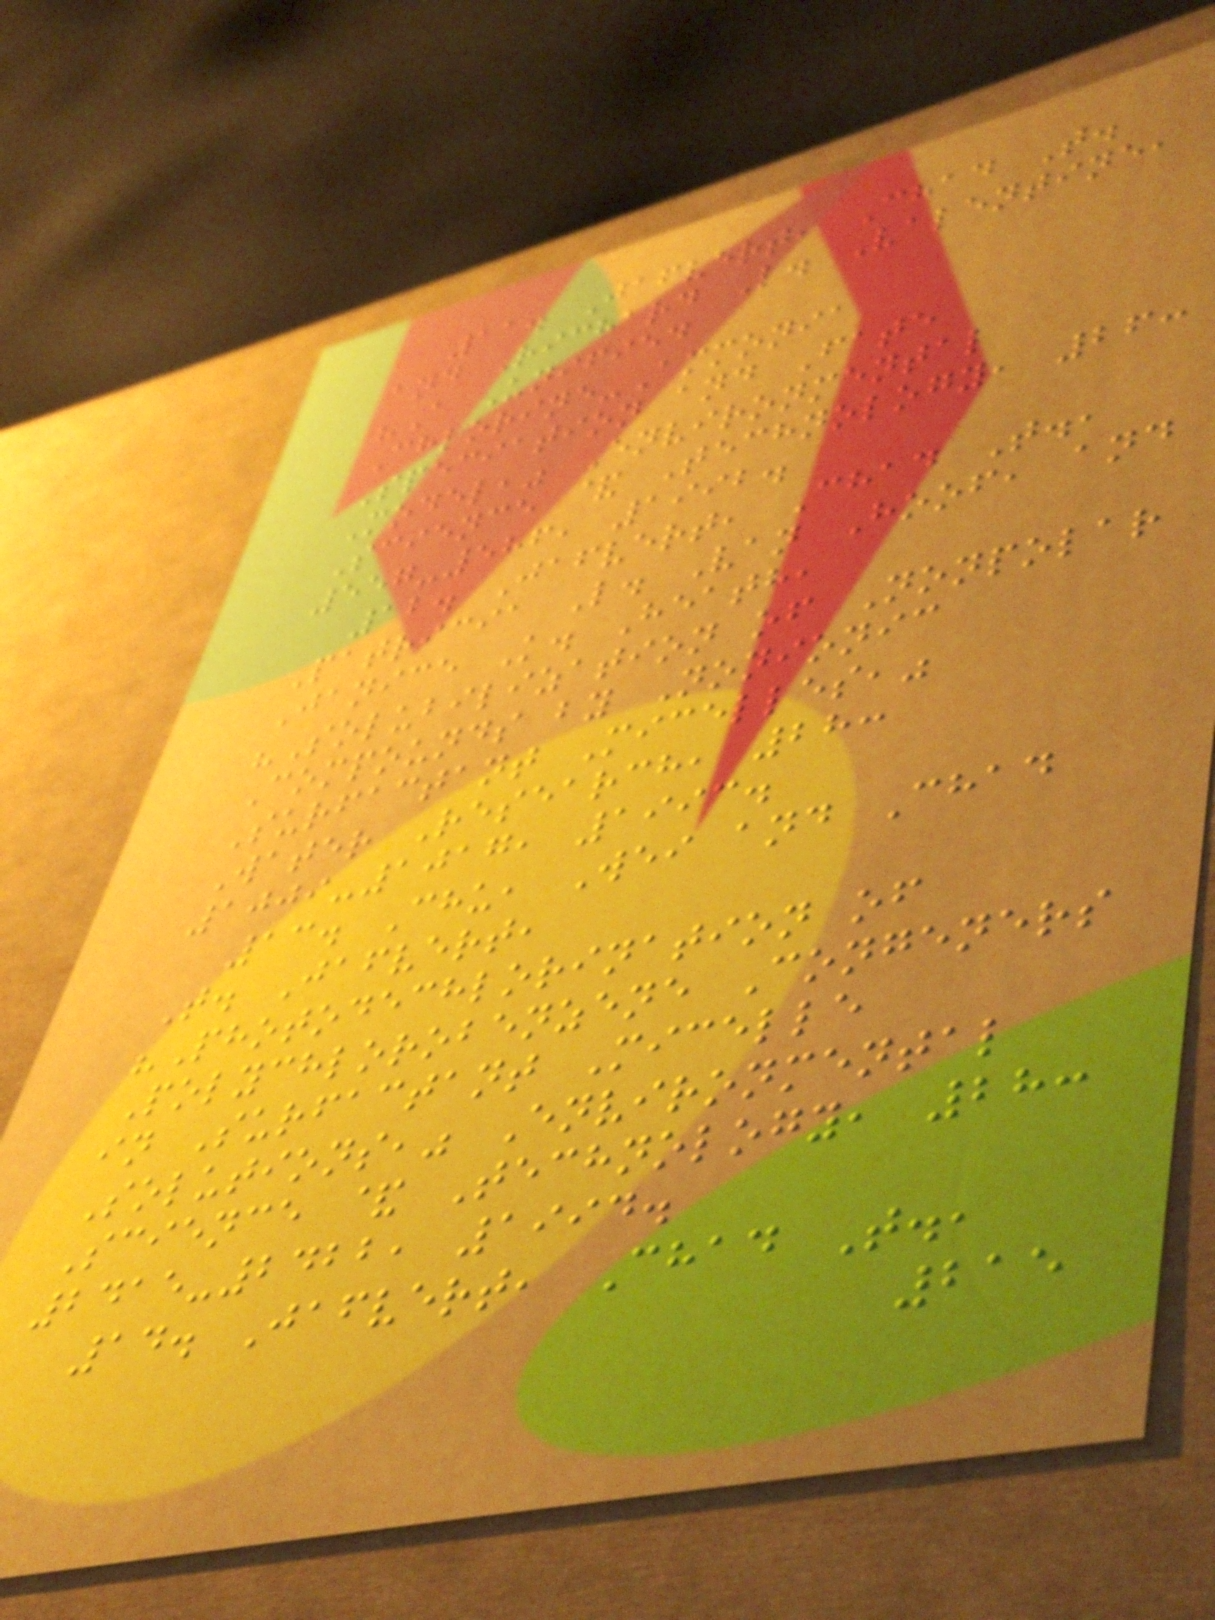11. Jafvert, Chad T.
and Richard L. Valentine,
"A Unified
Chlorine-Ammonia
Speciation and Fate
Model," Environmental
Science & Technology, 26:
557-586, 1992.
12. Jafvert, Chad T.,
Patricia L. Van Hoof, and
Janice K. Heath,
"Solubilization of Nonpolar
Compounds by Nonionic
Surfactant Micelles,"
Water Research, 28:
1009-1017, 1993.
13. Chu, Wei and Chad
T. Jafvert,
"Photodechlorination of
Polychlorobenzene Congeners
in Surfactant Micelle
Solutions," Environmental
Science & Technology, 28:
2415-2422, 1994.
14. Jafvert, Chad T.,
215
